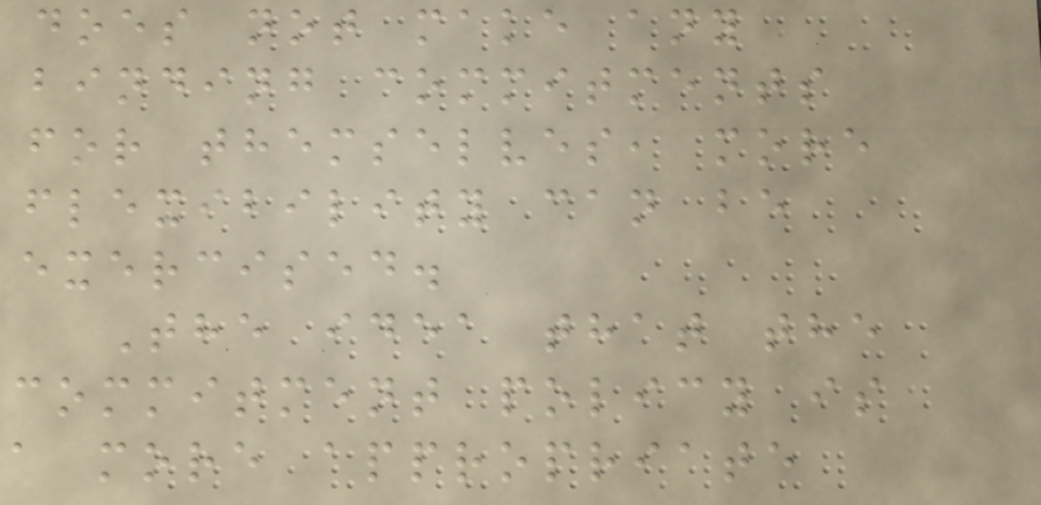does not make any
binding commitments
for themselves, more
flexibility can be
exercised.
The idea that the
commitment policy is
a more appropriate
